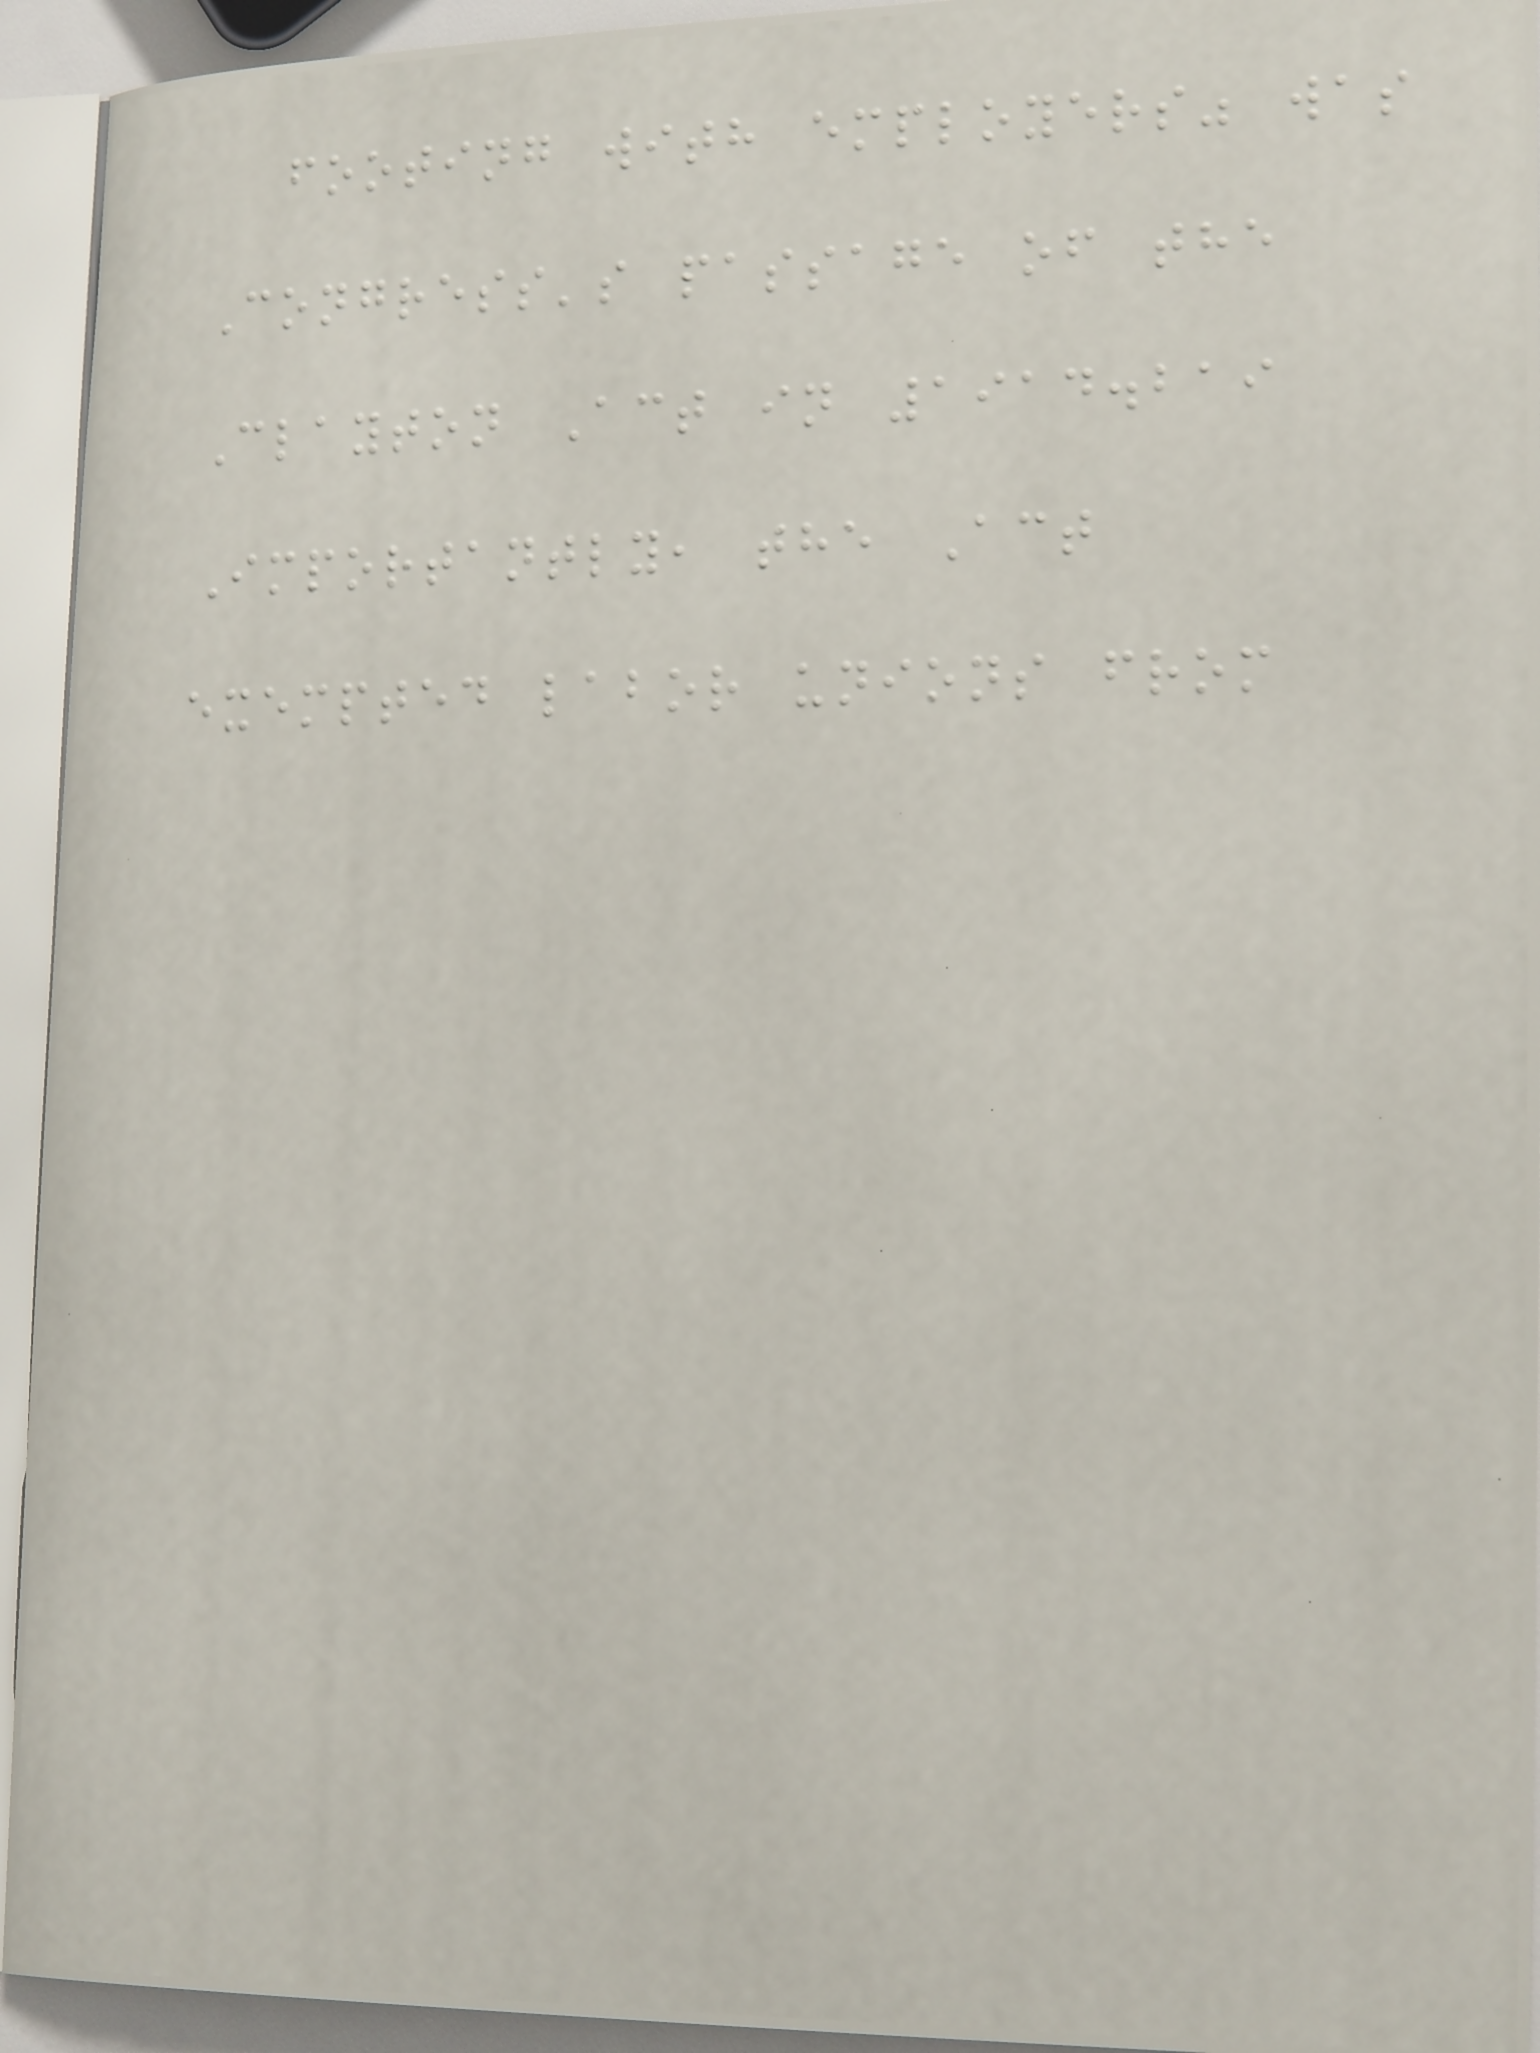footing with employers" was
Congress's passage of the
Clayton Act in 1914.219
Importantly, the Act
exempted labor unions from
